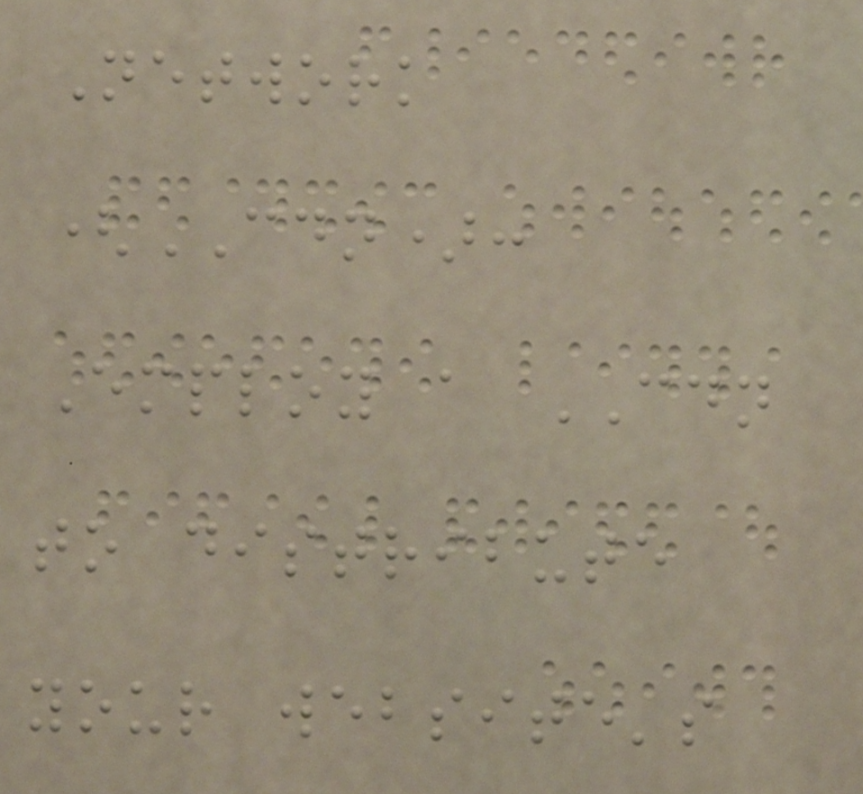Network
(CDN):
Employ a CDN
to distribute
your website's
